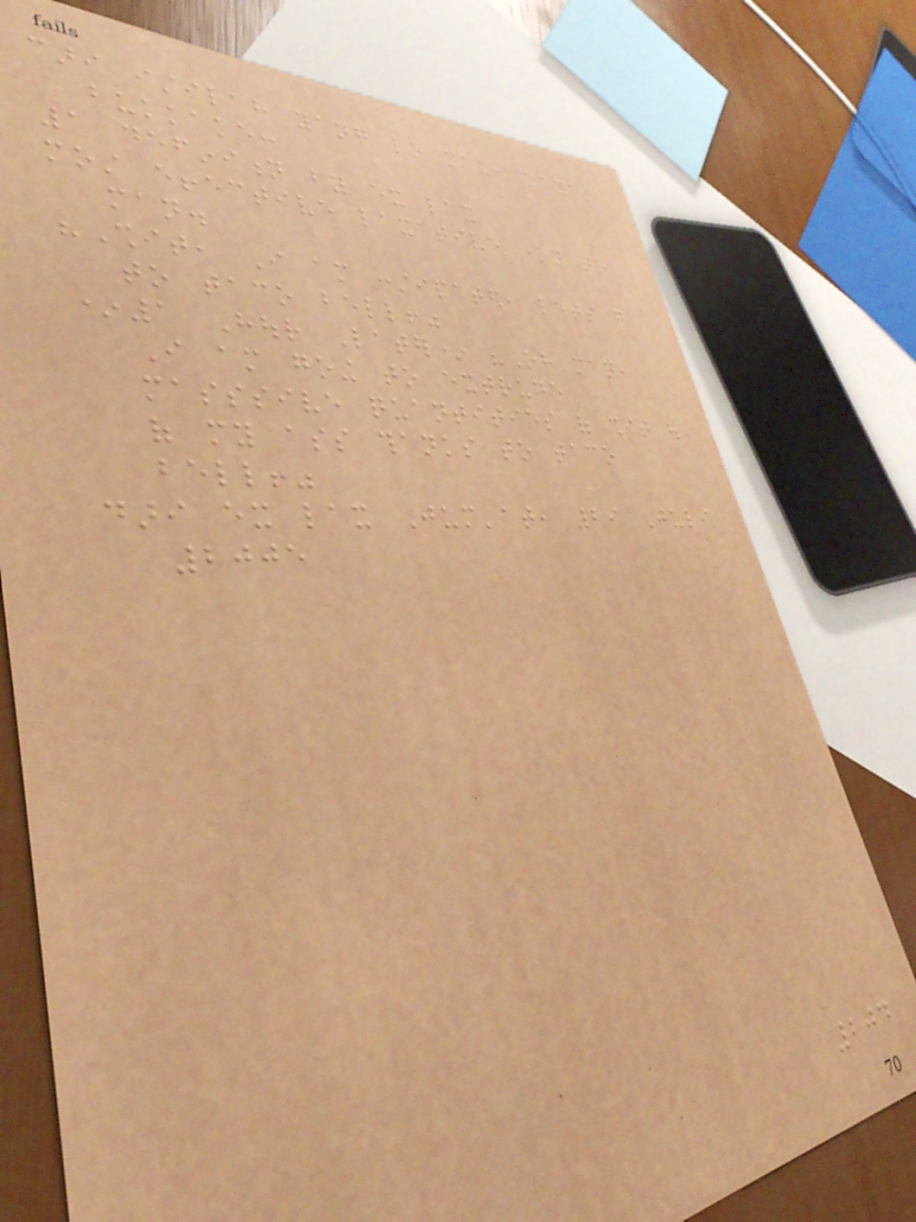cari istilah yang lo mau, kaya'
bukkake:
1 definition by ex lax
most effective laxative known to
man.
"Shit, I am constipated, lets go
to taco bell!"
*1 Hour Later* "Oh man,
I am going to extrude
masssive quantities of shit out
of my ass thanks to taco
bell!"
dari ex lax Jum'at, 29 Juli
2005
204
